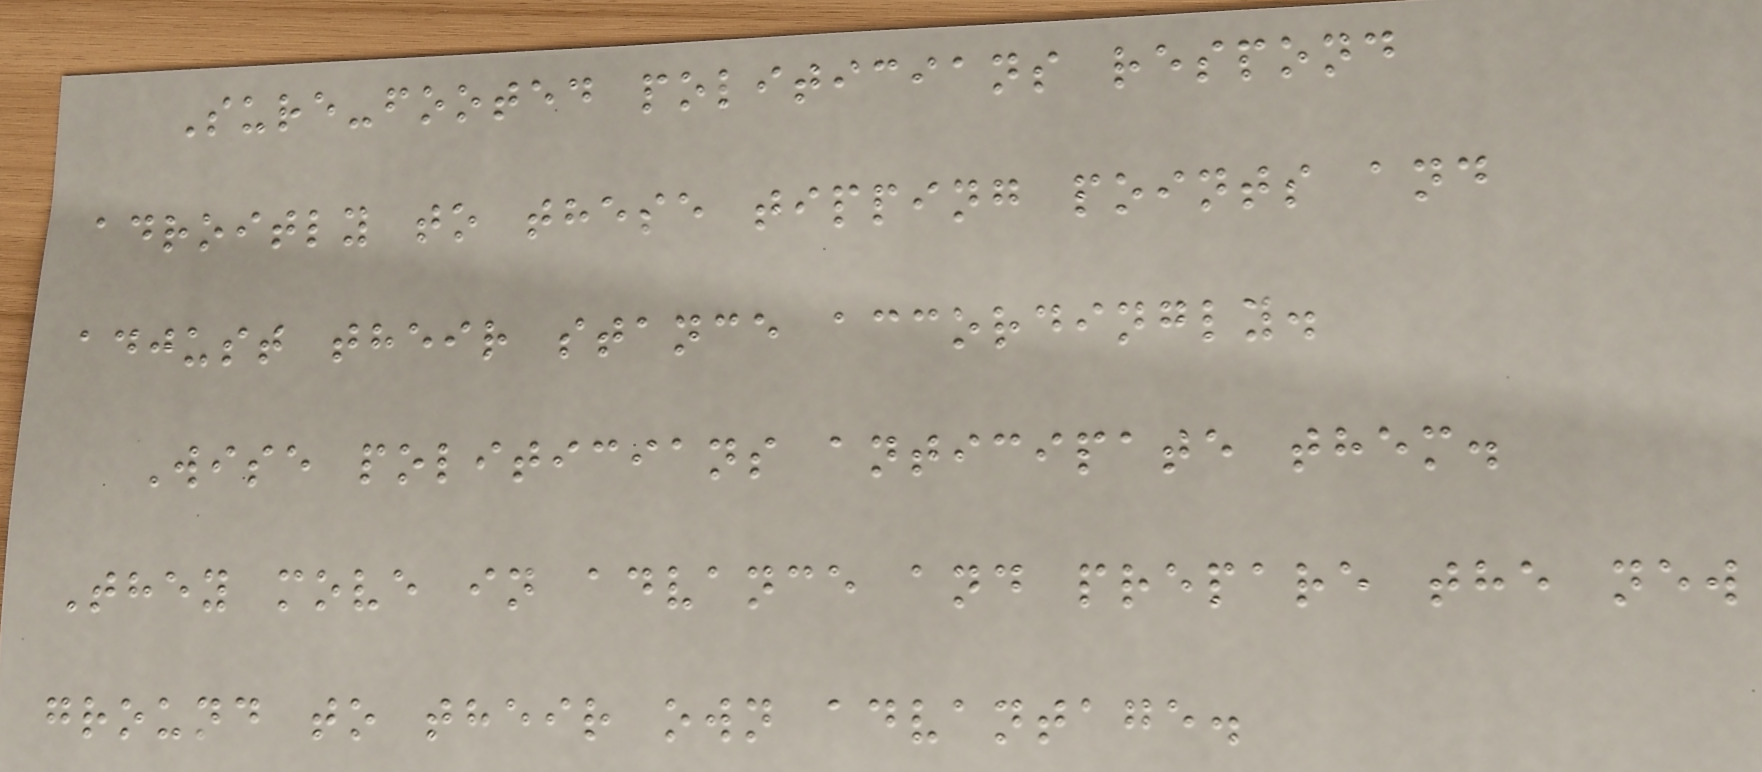Sure-footed politicians respond
adroitly to these tipping points and
adjust their stance accordingly.
Wise politicians anticipate them.
They move in advance and prepare the new
ground to their own advantage.
